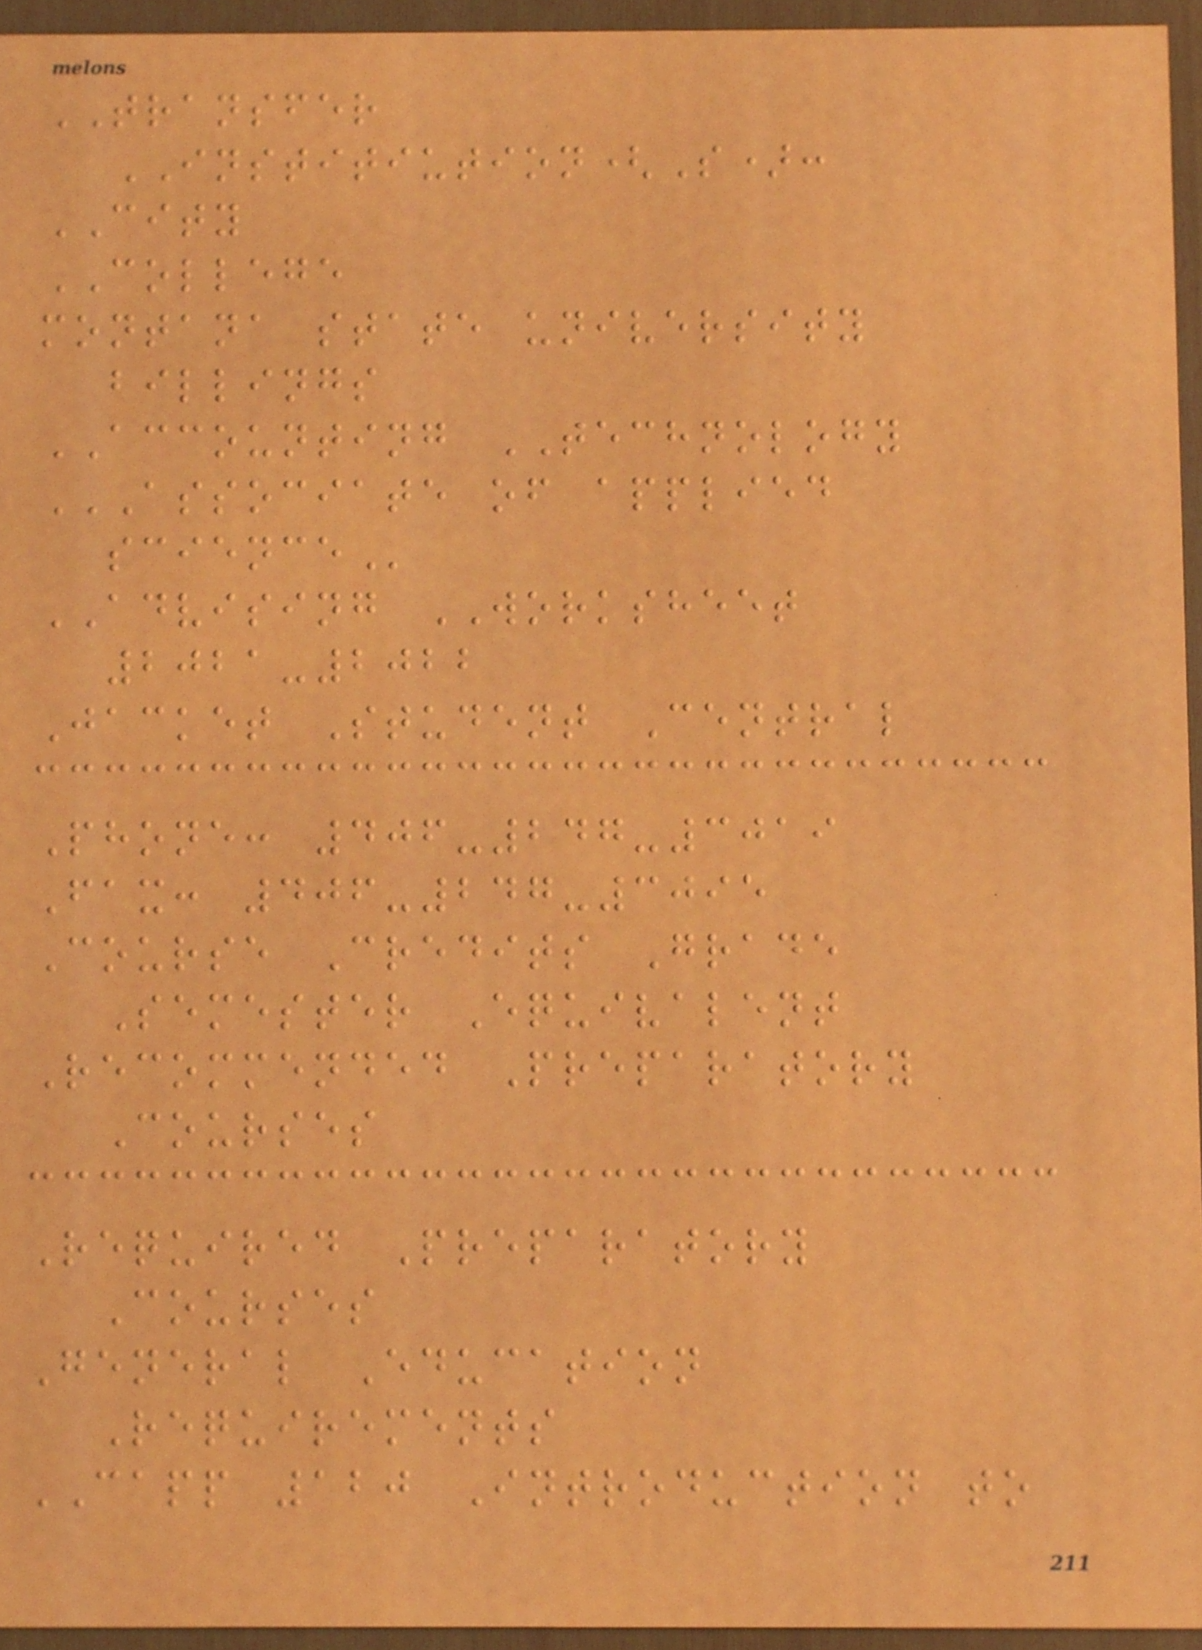TRANSFER
INSTITIUTION(S):
CITY
COLLEGE
montana state university
billings
ACCOUNTING TECHNOLOGY
ASSOCIATE OF APPLIED
SCIENCE
ADVISING WORKSHEET
2021-2022
Jacket Student Central
Phone: 406-247-3019
Fax: 406-247-3095
Course Credits Grade
Semester Equivalent
Recommended Preparatory
Courses
Required Preparatory
Courses
General Education
Requirements
CAPP 120 Introduction to
